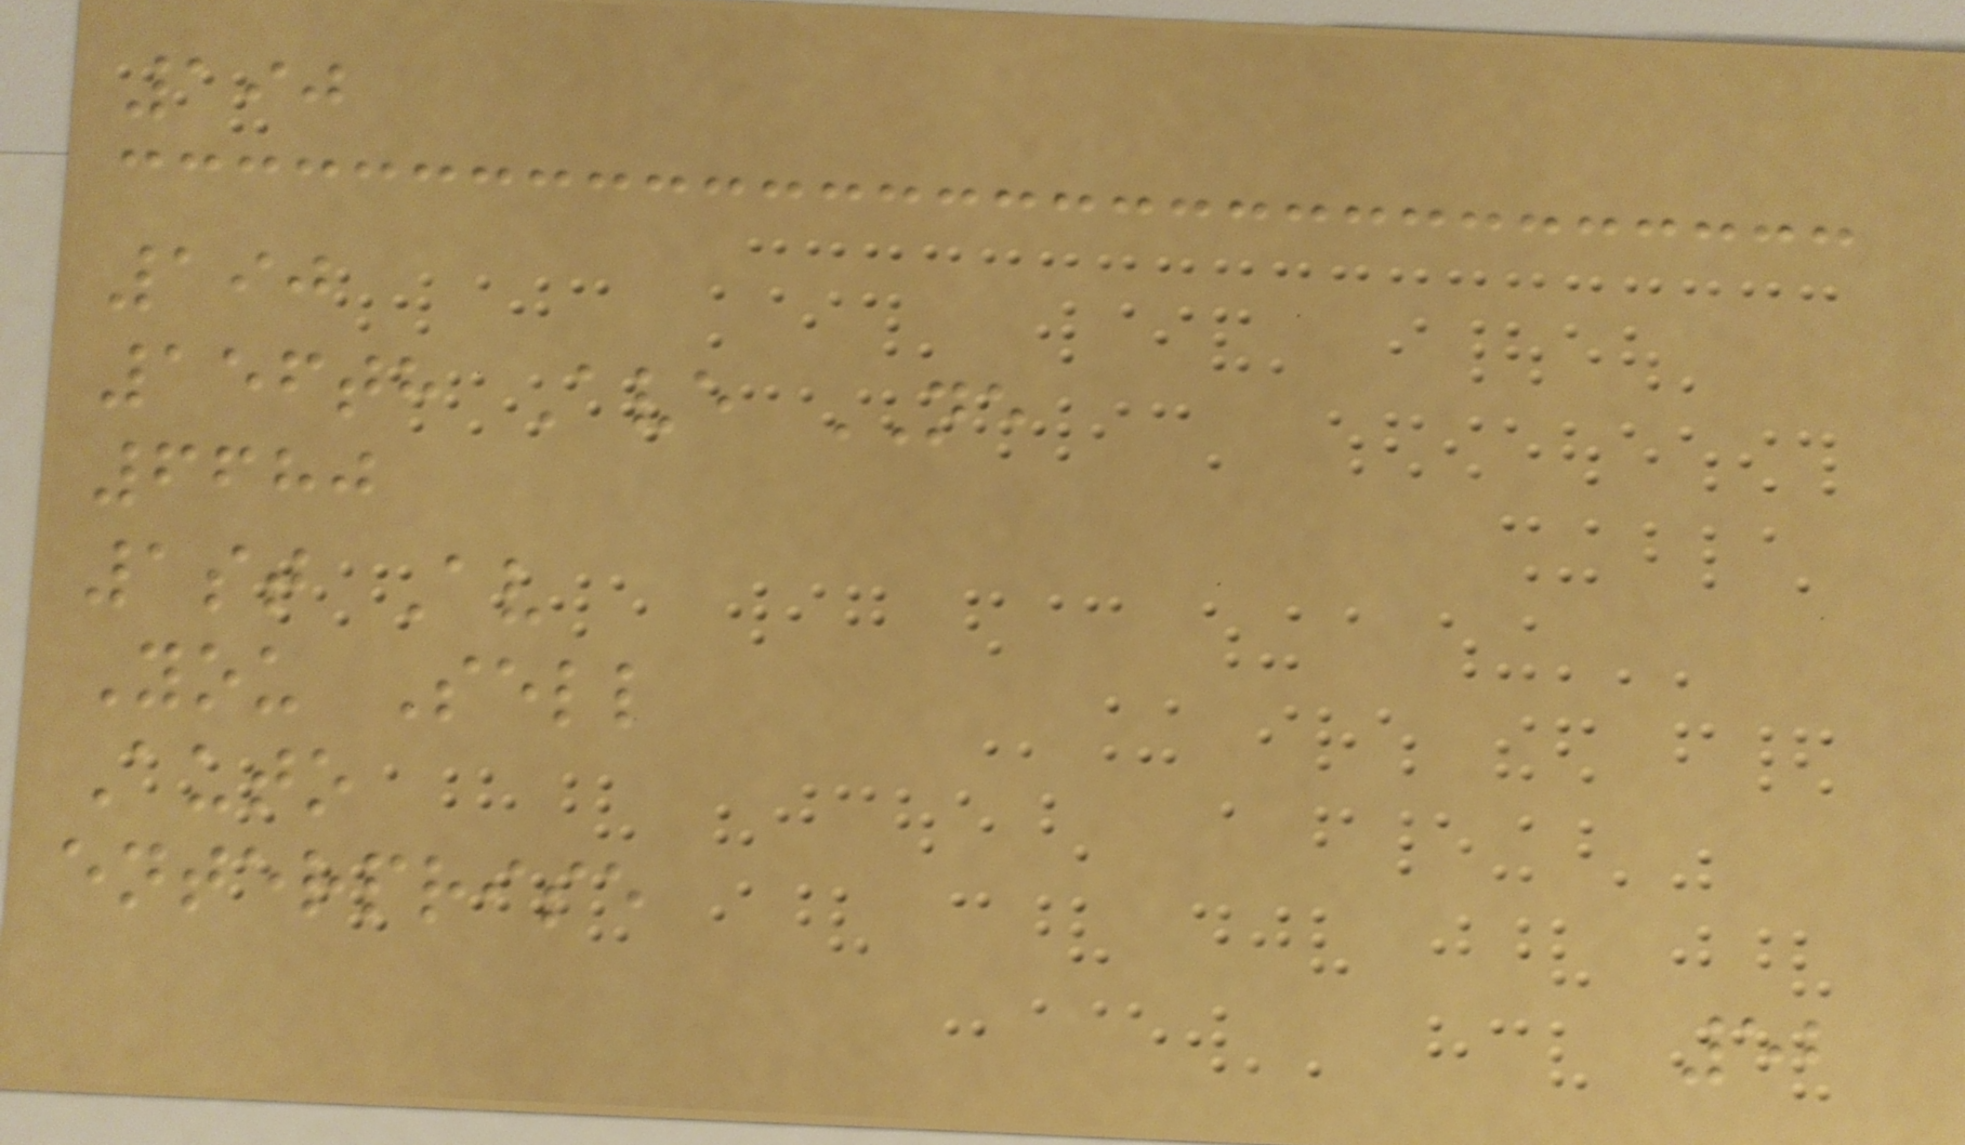190
190
156th Ave NE
6680
1st Av
You Sell
Auto
enterprise
52
